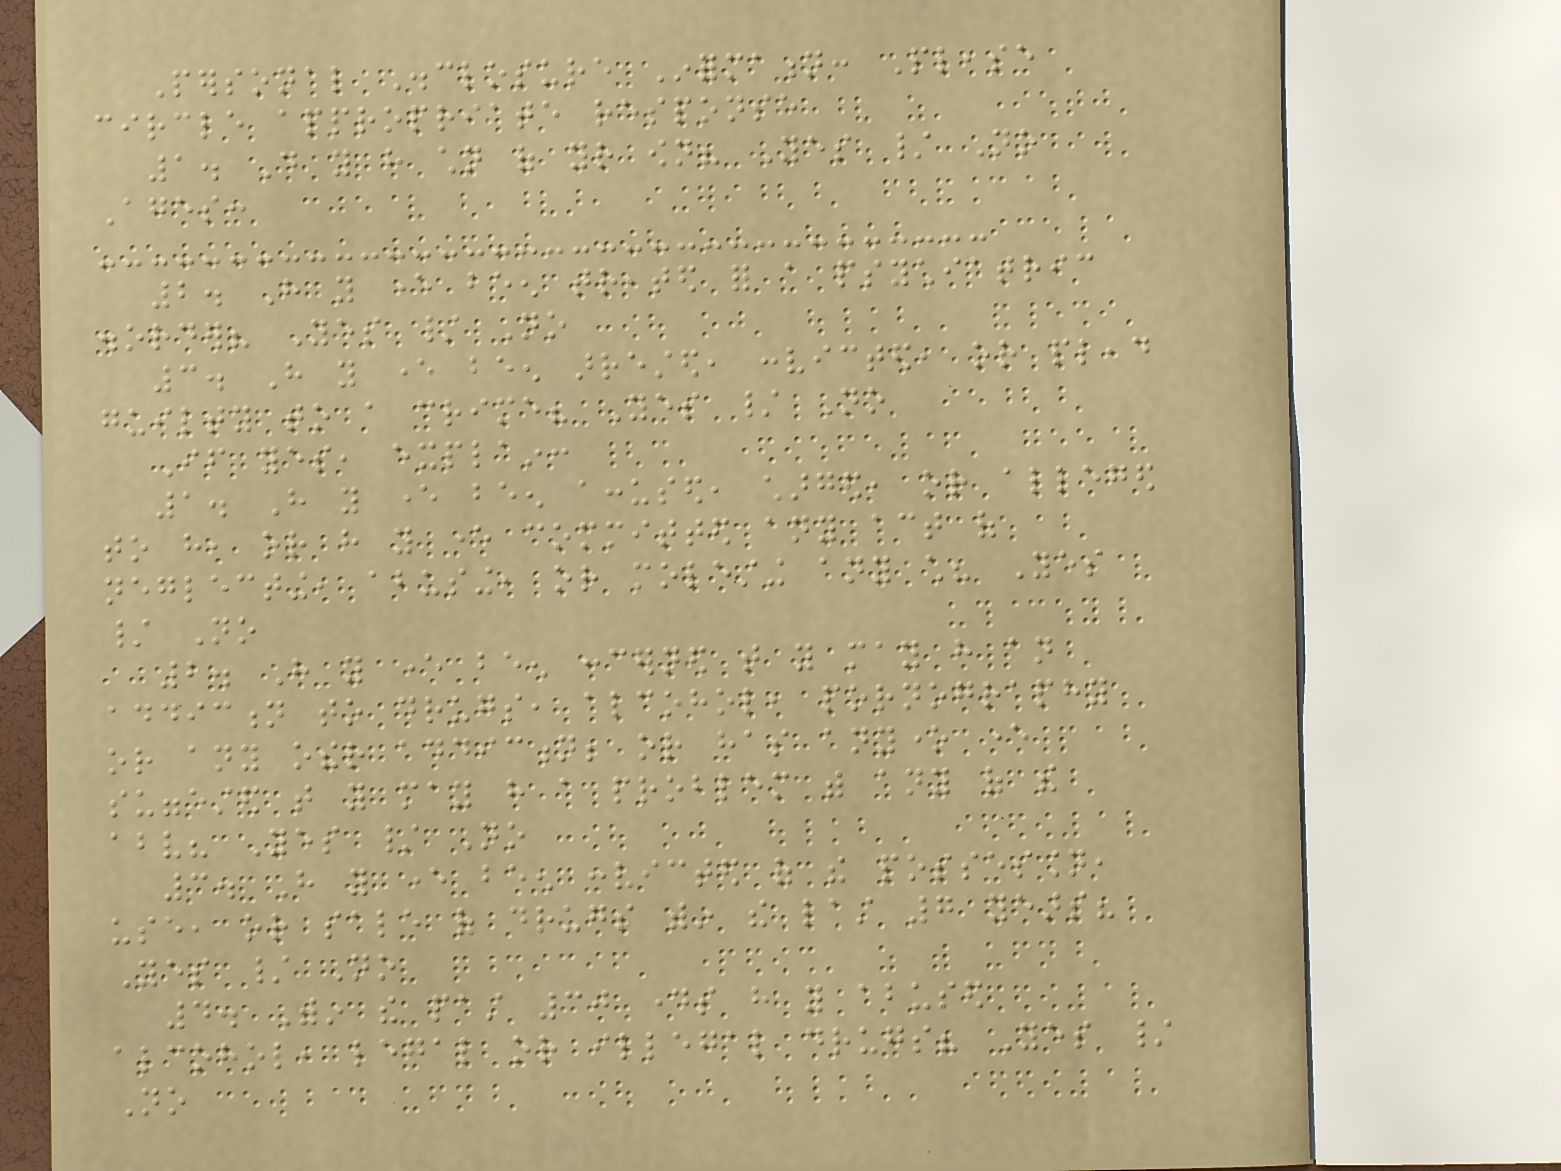Personal Disclosure Information: Please
circle appropriate response
1. Do you have children of your own? Yes / No
Ages:
2. Have you ever been treated for a psychiatric
disorder? Yes / No
3. Have you ever been arrested, convicted, or plead
guilty to a crime? Yes / No
If yes, explain:
1. Have you ever been accused, charged, or alleged
to have, or have you ever committed any act of
neglecting, abusing, or molesting any child? Yes
/ No
2. Have you ever been concerned that you may have an
addiction to drugs, alcohol, pornography
or any other addiction; or has anyone ever
suggested that you may have a problem with any of the
above? Yes / No
3. Have you ever been convicted of the possession,
use, or sale of drugs within the last 7 years?
Yes / No
4. Within the past 30 days have you abused
alcohol, legal or illegal drugs? Yes /
No
